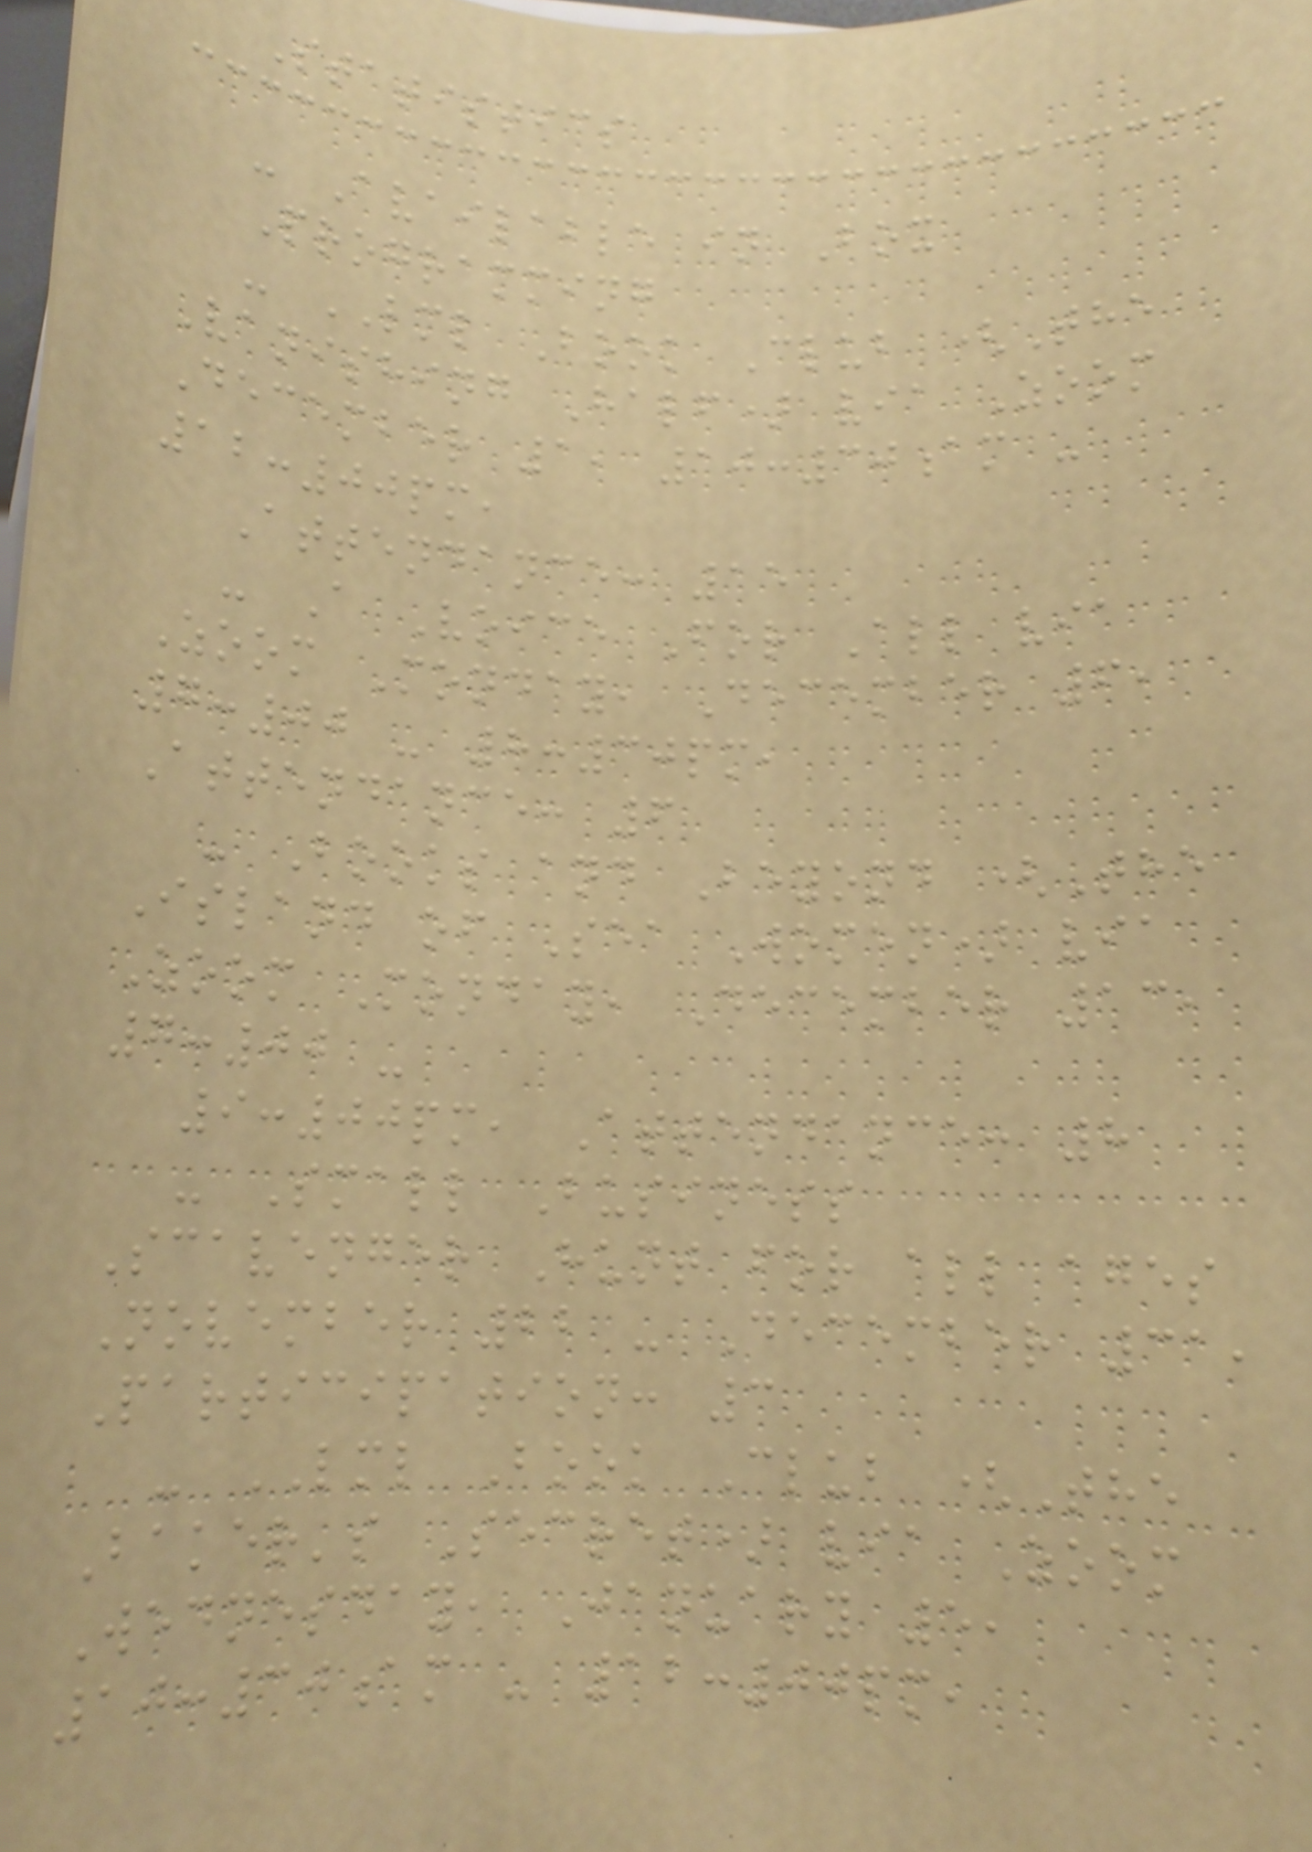Statistics
- Available in Box
Programming
- LML Book Club (The
Vanishing Half) via Zoom
December 1, 10:30am -
12:00pm,
Attendance: 15
- A Voice For All via
Zoom Monday, December 6,
7:00 - 8:30pm,
Attendance: 6
- Books and Beyond (The
Island of Sea Women) via
Zoom Monday, December 13,
7:00 -
9:00pm, Attendance: 8
- Small Business
Scavenger Hunt for all ages
November 22 - December 31,
Participation: 3
- LML Book Club (The
Baker's Secret) via Zoom
Wednesday, January 5,
10:30am - 12:00pm,
